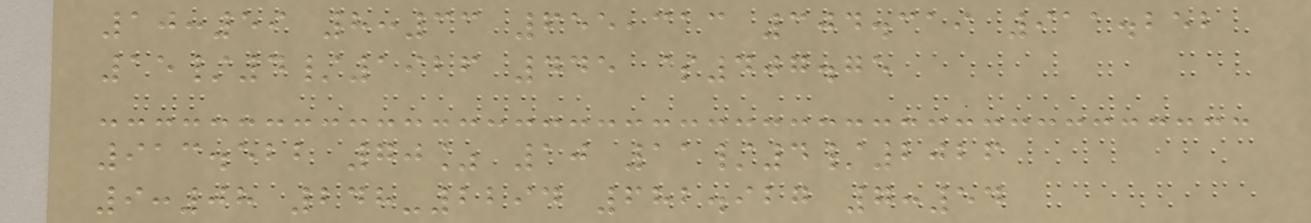10:59 8:33 655,313 304.319 911.252
15/4/1926 445 $407.75
913.522 70% 10 11/4/2026
9:08 248-2294 682.927 7:54
